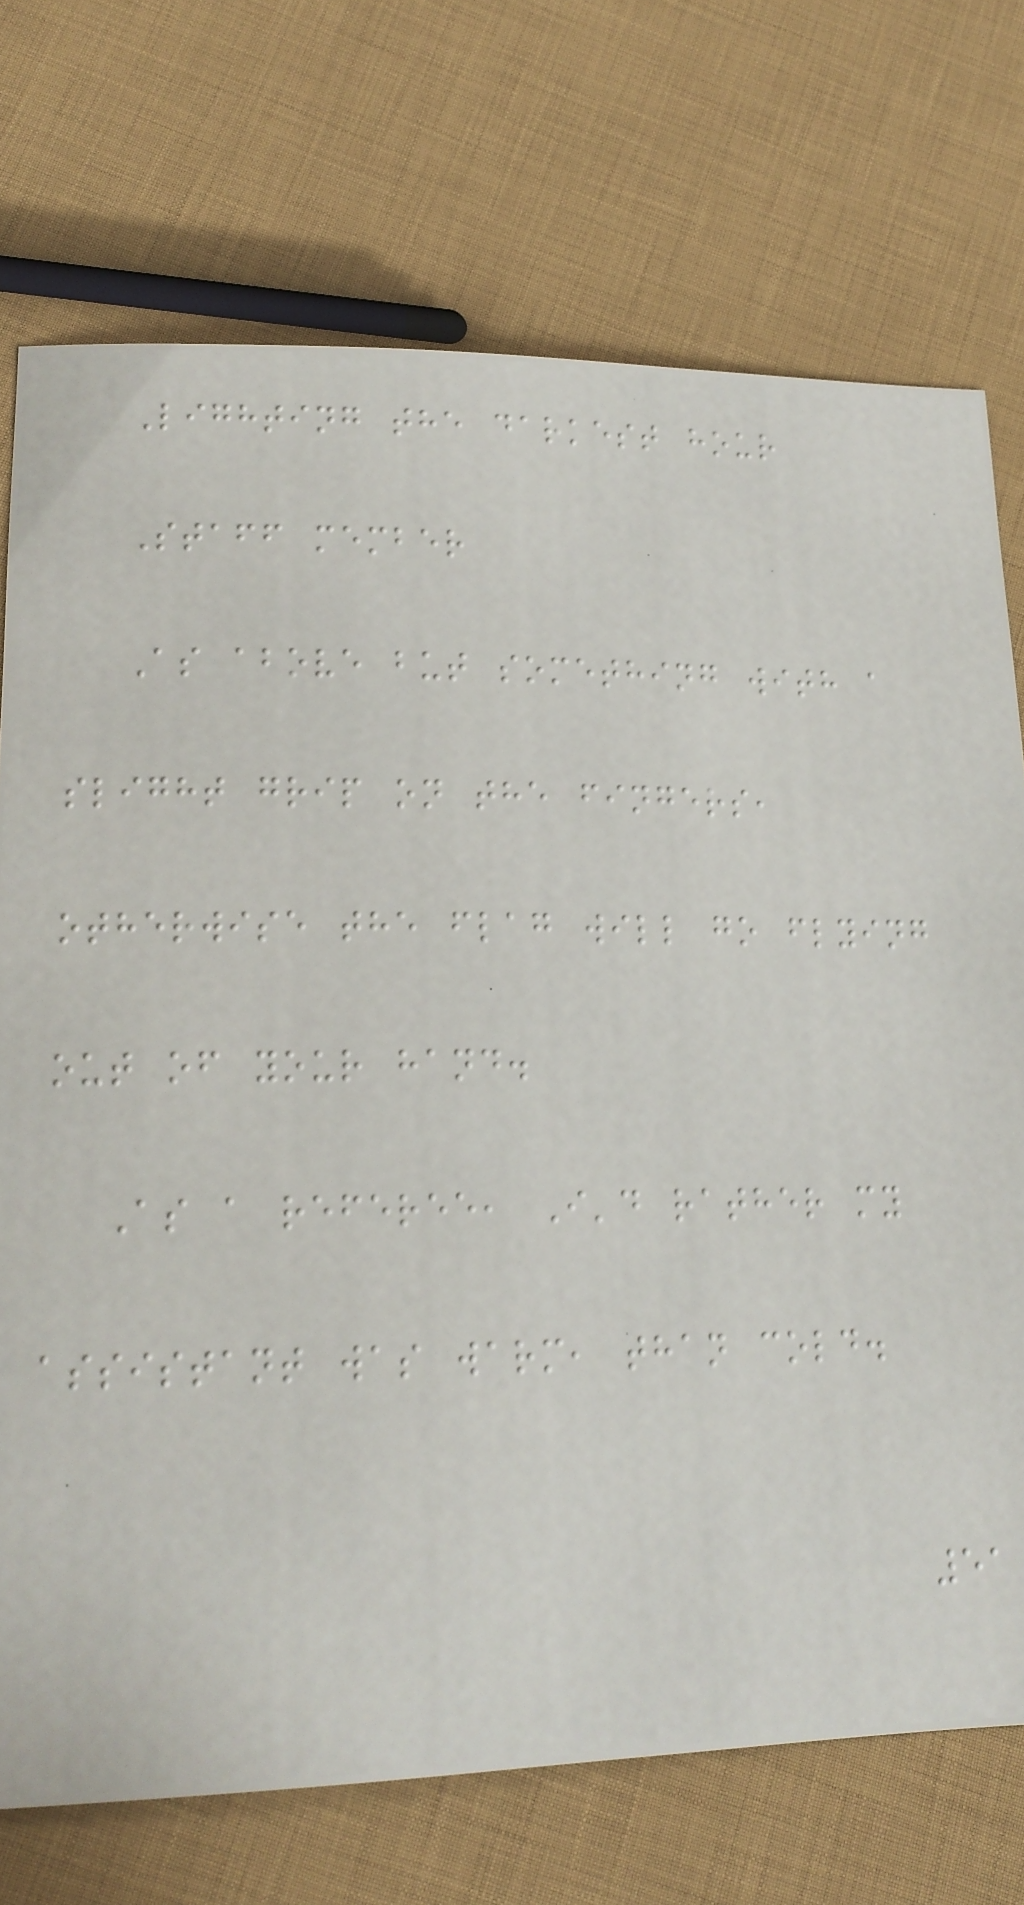Lighting the darkest hour
Staff member
As above but something with a
slight grip on the fingers,
otherwise the flag will go flying
out of your hand.
As a referee, I'd rather my
assistant was warm, than cold.
51
